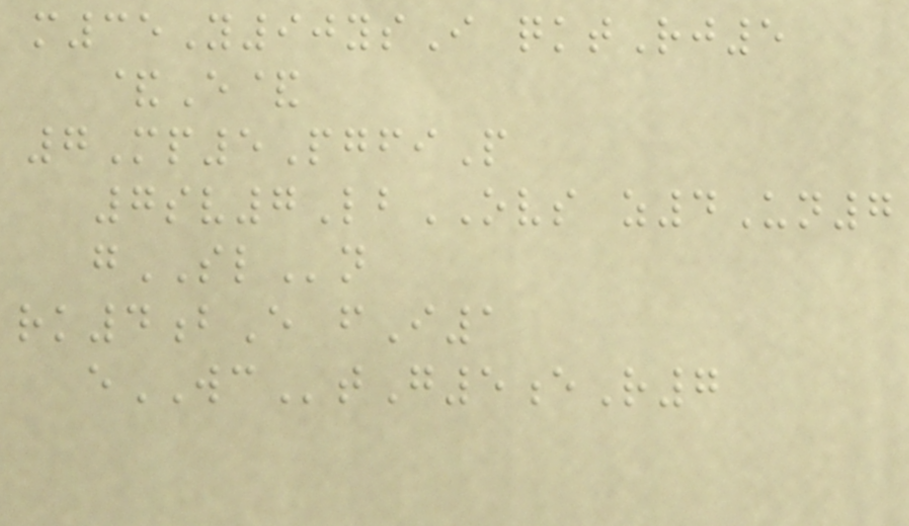m35Y90ysI qktRj5
&E&
7Mp5PgfiP
7sv7LbOVS z4Un7
gSLn
rk4bE fI1
eWCtG5eR7
